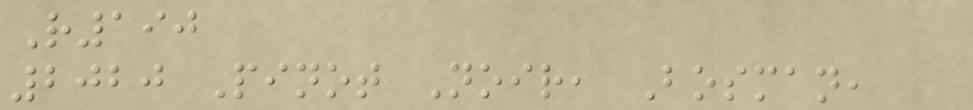R190
2020 Pinot Noir, Bosman,
